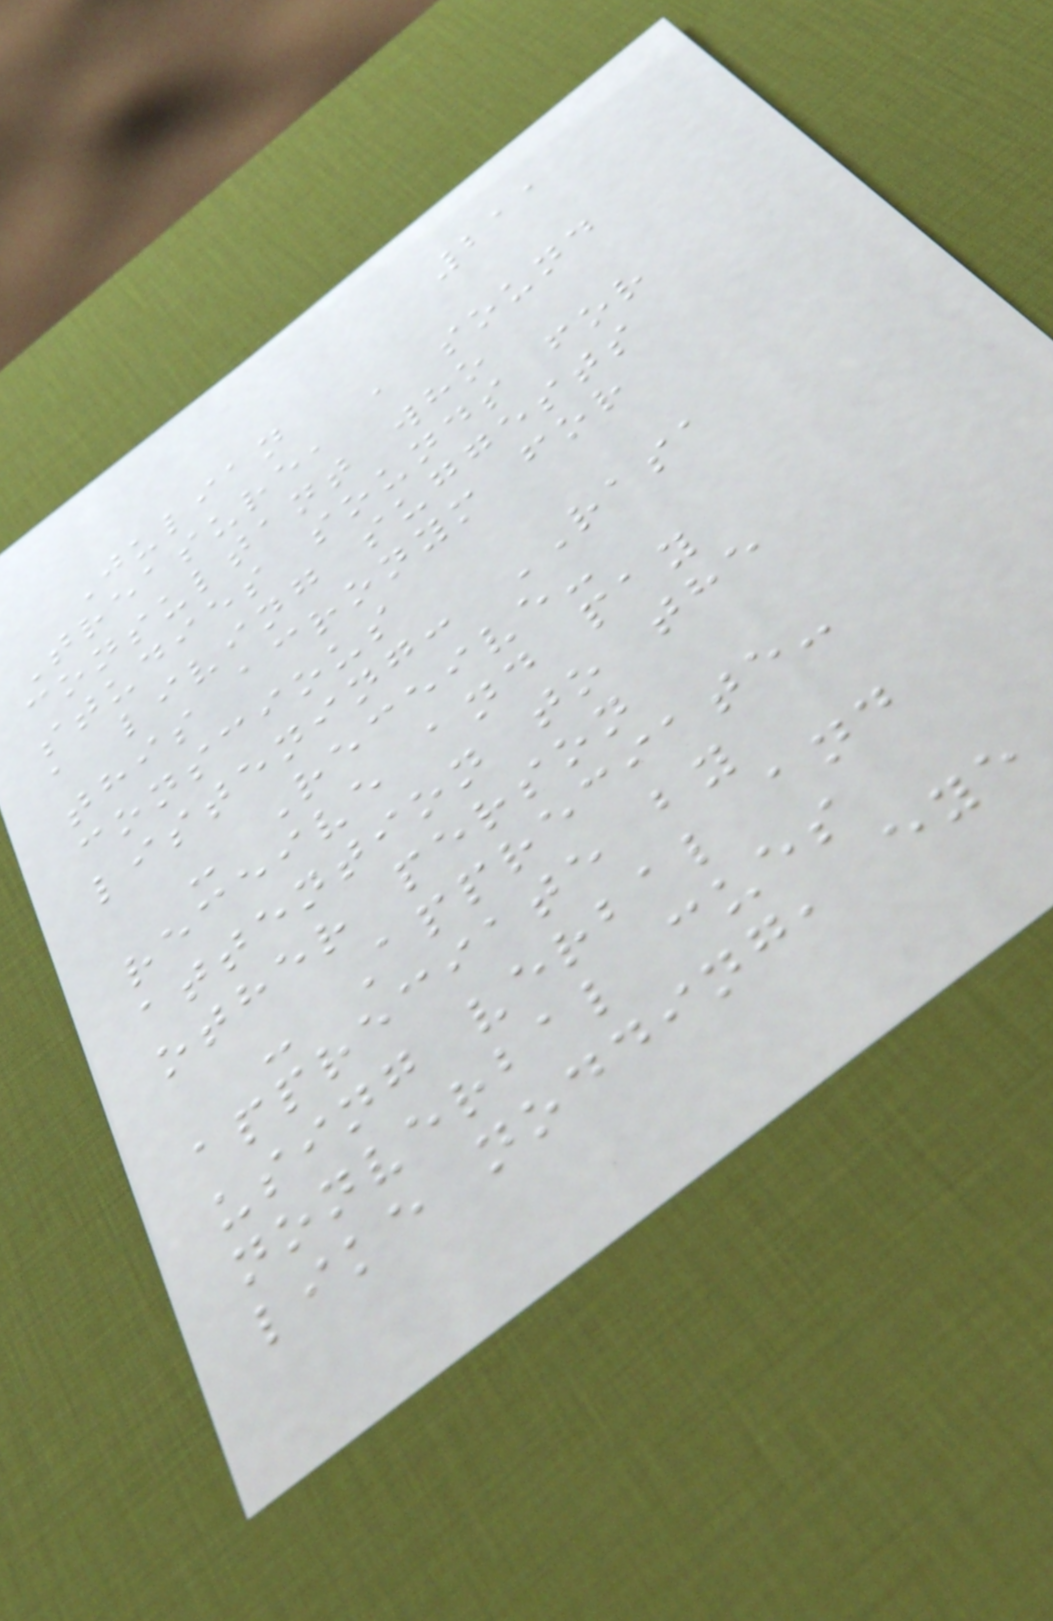211
Julian
Treasure, a sound
consultant who
studies sounds for
a living suggests
this acronym for
conscious
listening: RASA
- Receive-
receive and pay
attention to the
other person
- Appreciate-
appreciate by
using verbal and
nonverbal cues
like nodding, eye
